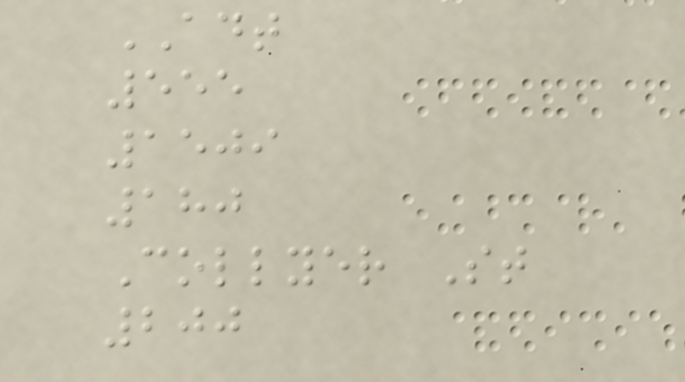ADT
555
1509
180
Collyer St
200
